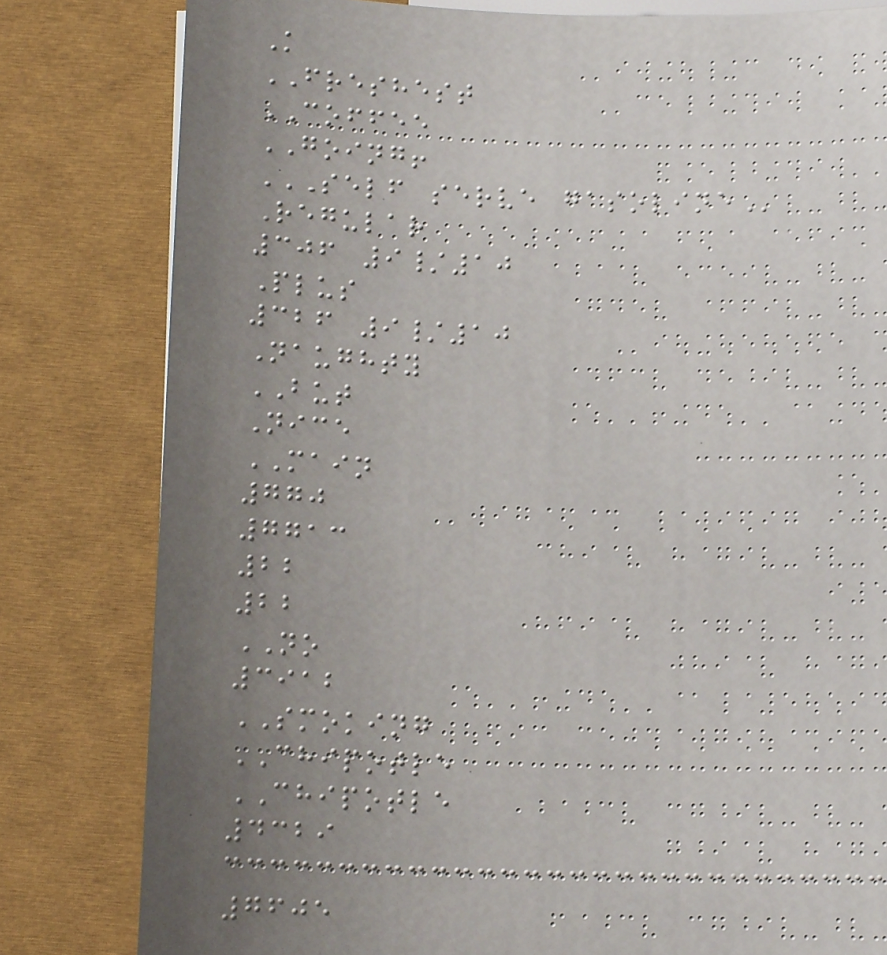K
FRESHEST
COFFEE
GOING!
SELF SERVE GASOLINE
Regular
306 9/10
Plus
326 9/10
Naughty
BUT
Nice
MAIN
770
7713
22
22
NO
3912
SMOKING
CHIPOTLE
CHIPOTLE
4329
7605
